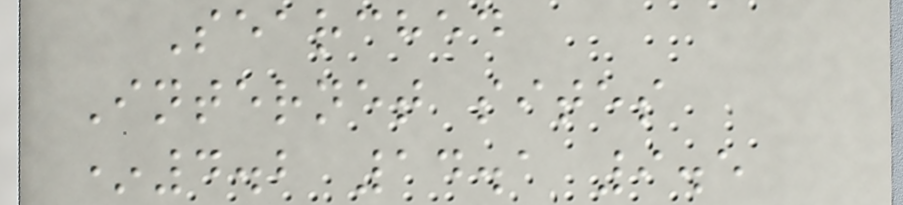Searched
Internet sites
*4.2 14.1 9.5
